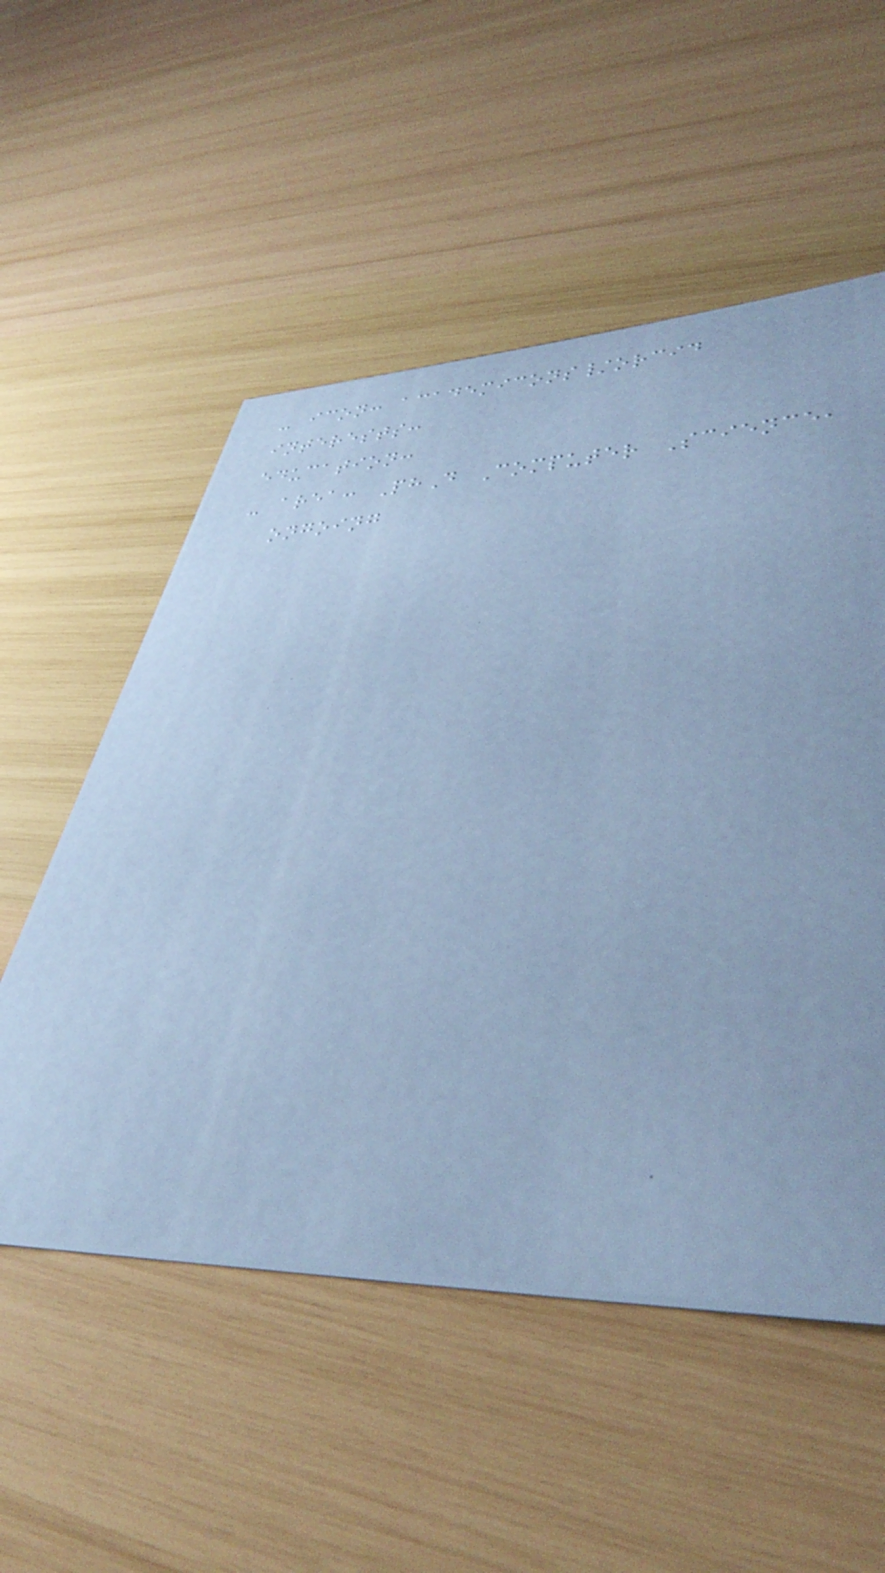- icon: academicons/orcid
interests:
education:
- area: PhD Computer Science,
ongoing
